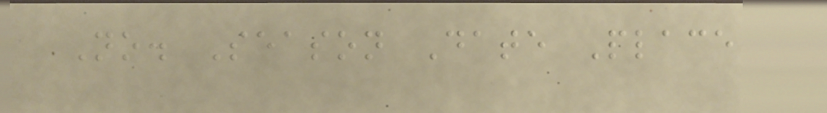No. Season Date Place
